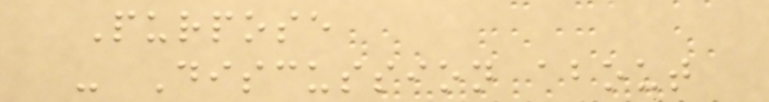Purpose
- Discussion about
